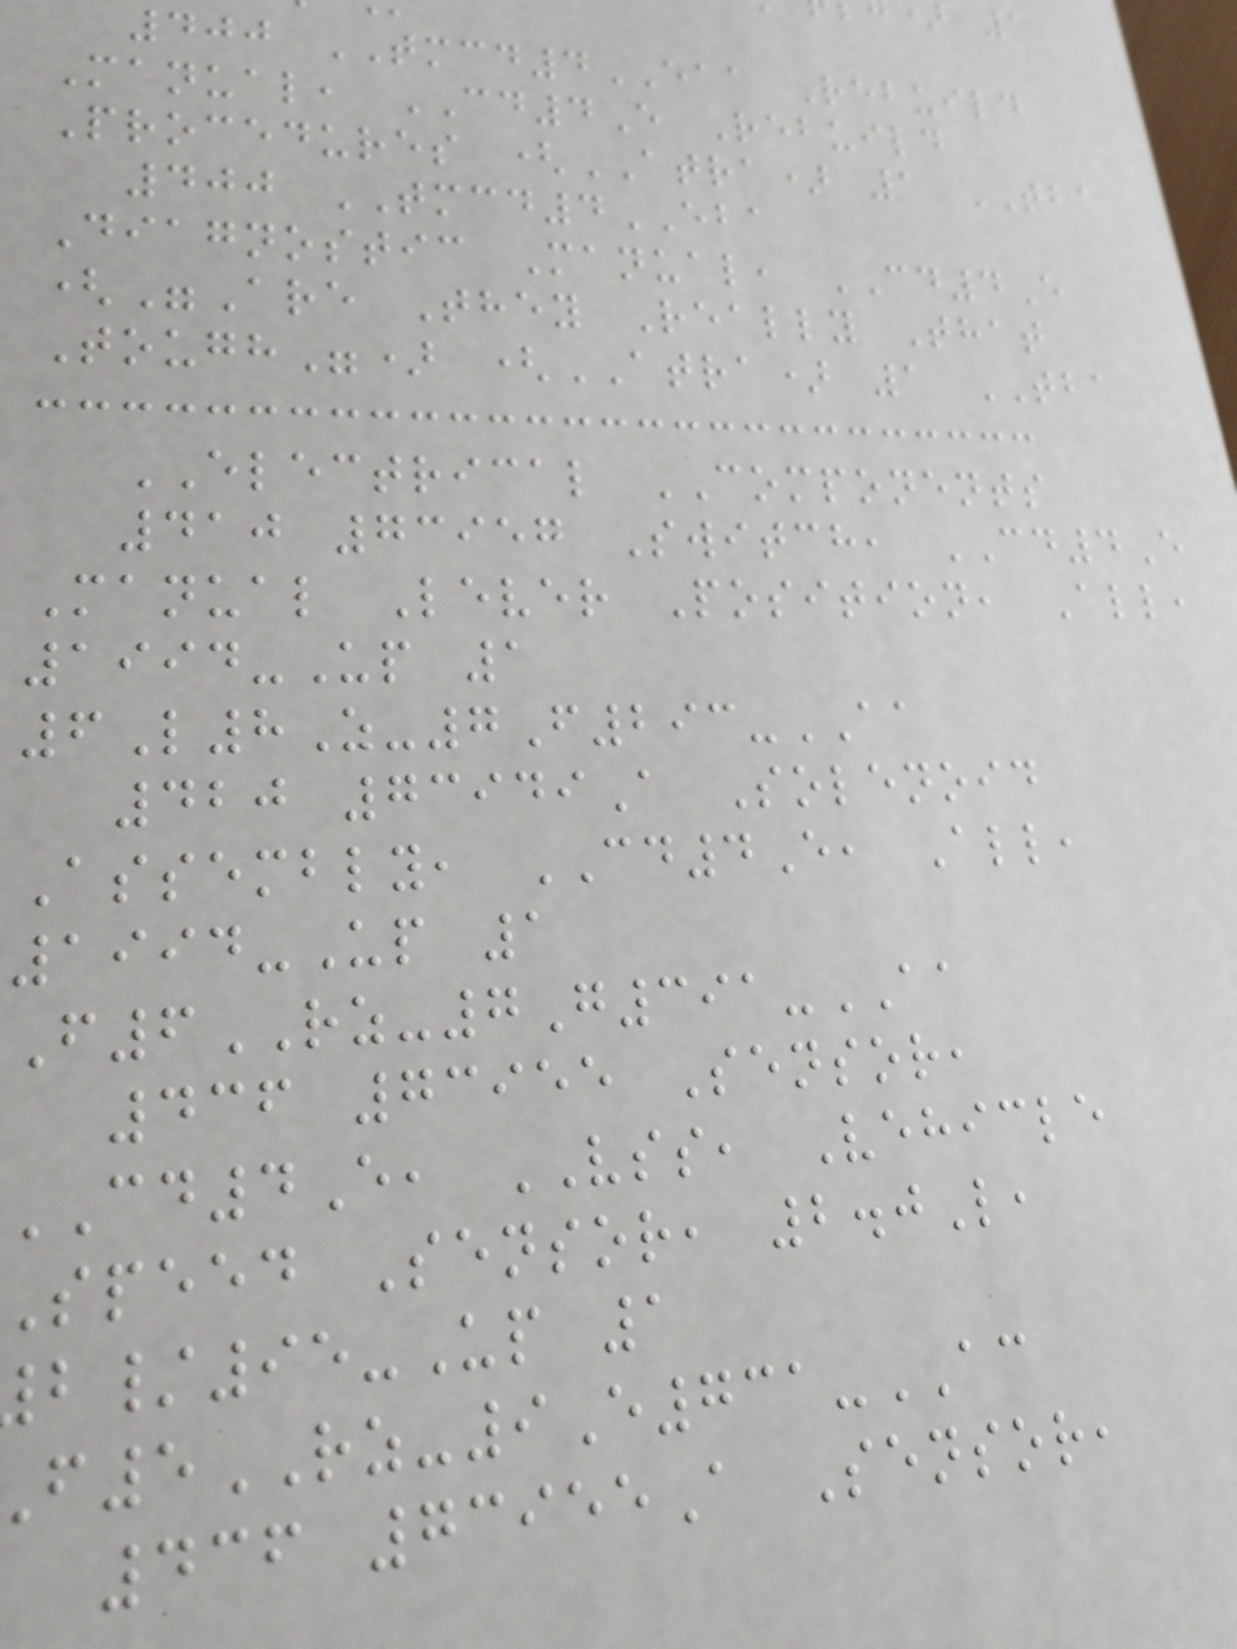400 TMCD4EAA Rebuild
Manual, CD4E Rebuild
Procedures (ATRA) 1 TBA
400 TMCD4EBA
Diagnostic Manual, CD4E
("Are They Really That
Tough") (ATRA) 1 TBA
ELECTRICAL COMPONENTS
410 73957 Switch, CD4E
Manual Lever Position, All,
1994-Up 1
6L8Z-7F293-AA
420 73949A Solenoid
Assembly, CD4E, All,
1994-Up 1
F6RZ-7G391-AA
436 73955 Sensor,
CD4E, VSS, Vehicle
speed Sensor, 2.0L,
/95-Up 1
5RZ-9E731-AC
436 73955A Sensor,
